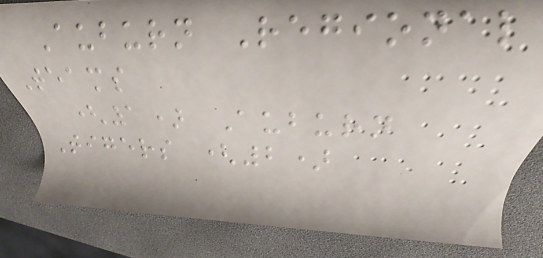Auburn Regional
Teams
(1) Auburn
Tigers (2)
